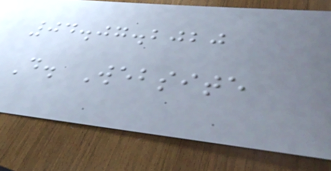04.07.2020
D. Website
